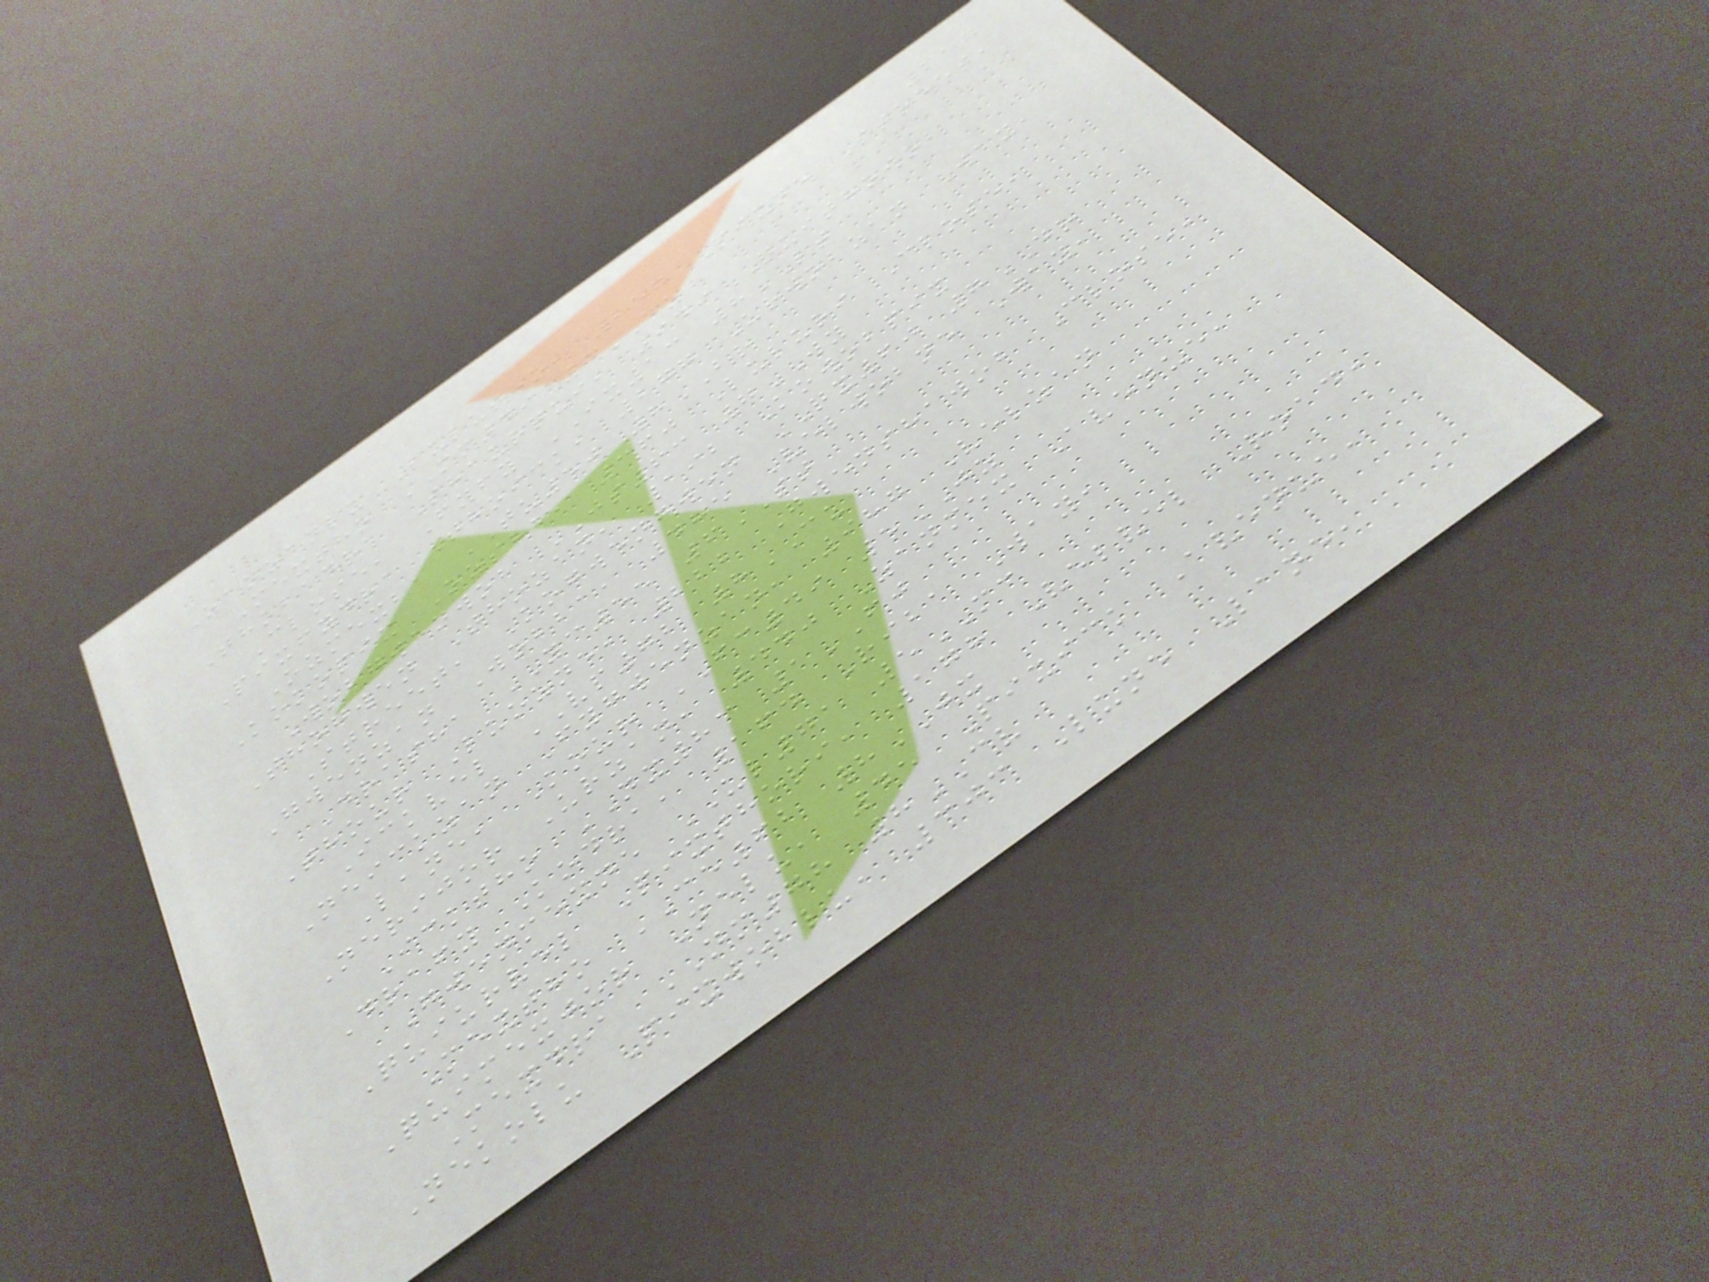217
Zanzanlu Lulutho, 257 Pixne Street,
Mextho MM49 7DZ
Thobadra Shaurqui, 949 Quithowob
Close, Fyfy IX13 8LT
Pixfydra Thoick, 277 Urwobzan Way,
Ozmexba TU50 8BR
Kokopix Ozsha, 360 Luluri Close,
Wobgwenwob JS63 7WY
Thogwen Thozan, 192 Kowobpix
Street, Kogwengwen QX60 7DR
Gwenzan Wobba, 485 Velwobne Way,
Drasha YC55 6ST
Thour Luozne, 222 Gwenshawob Close,
Ickvel VP72 8CU
Neickzan Fygwenzan, 987 Velzan
Lane, Kour FC49 5JZ
Nerijor Urzan, 440 Zanmex Avenue,
Icktho NX83 1FJ
Drafy Kodra, 164 Riba Way,
Gwenmexne UL71 5MC
Quiurvel Pixthori, 178 Velvel Road,
Mextho CE62 8JX
Quimexjor Nelu, 45 Pixick Avenue,
Mexdra NM78 8CV
Nekolu Pixwoblu, 303 Lune Lane,
